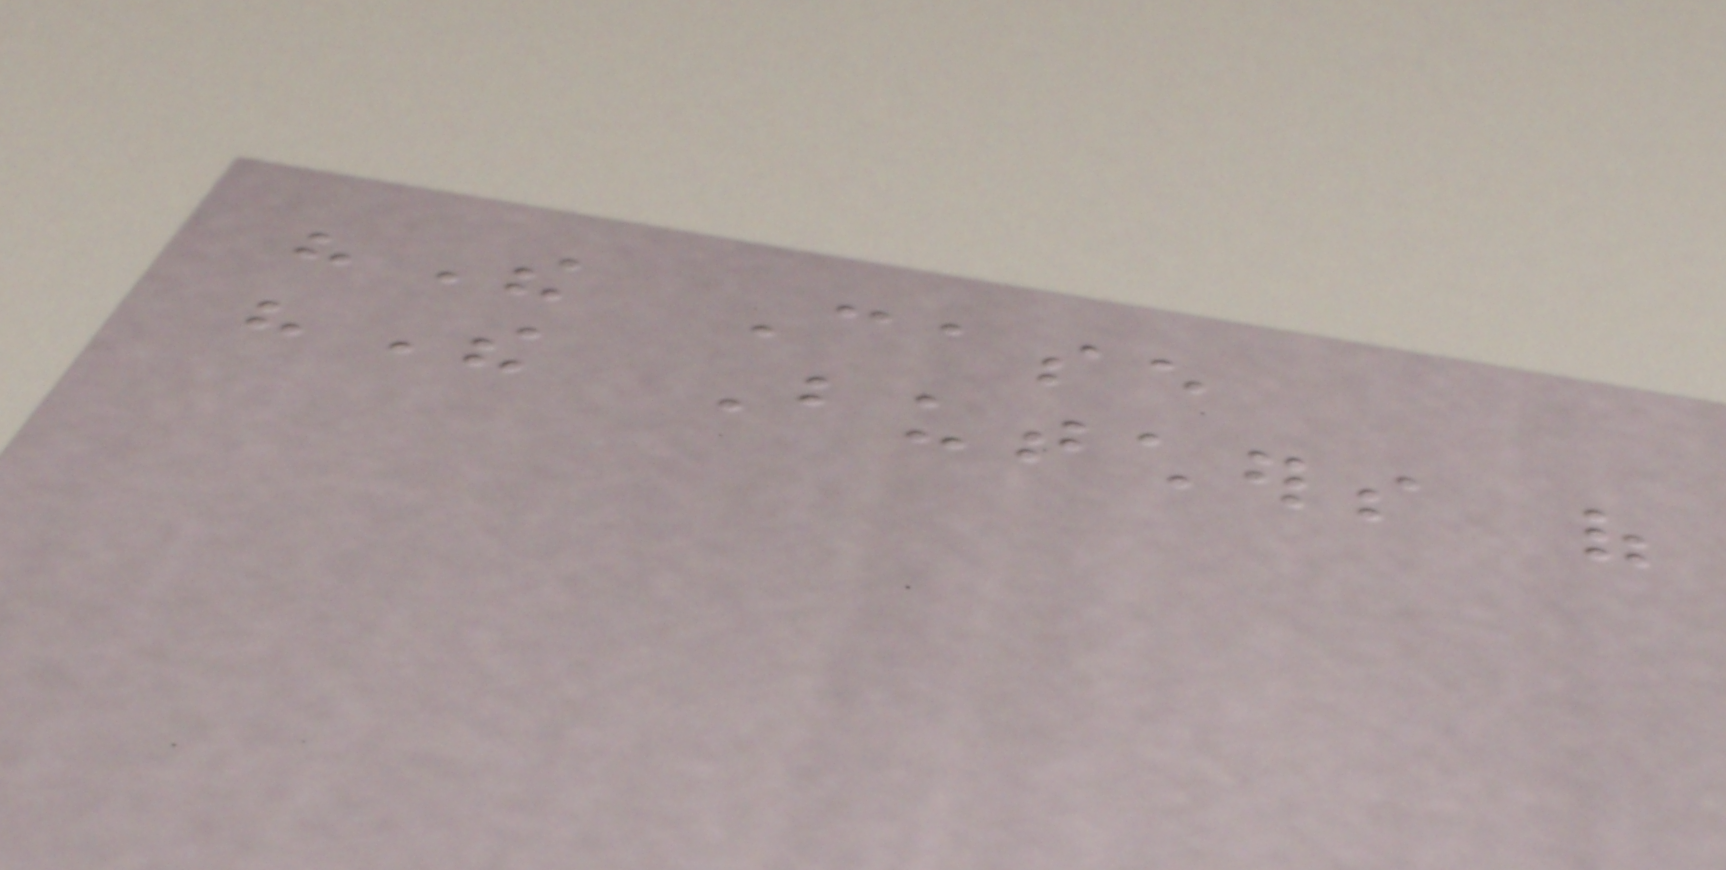"The Case
"The Butchers of
